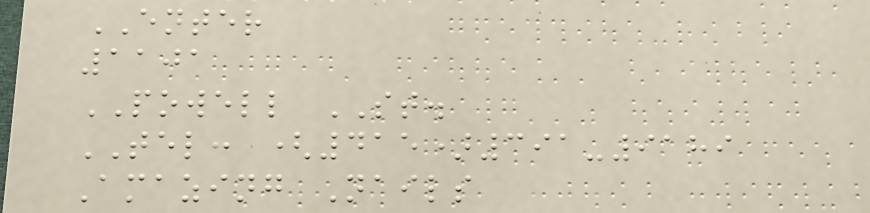ENTER
1101
POWELL ST.
TEL: (415)391-9189
Amazing Nails
